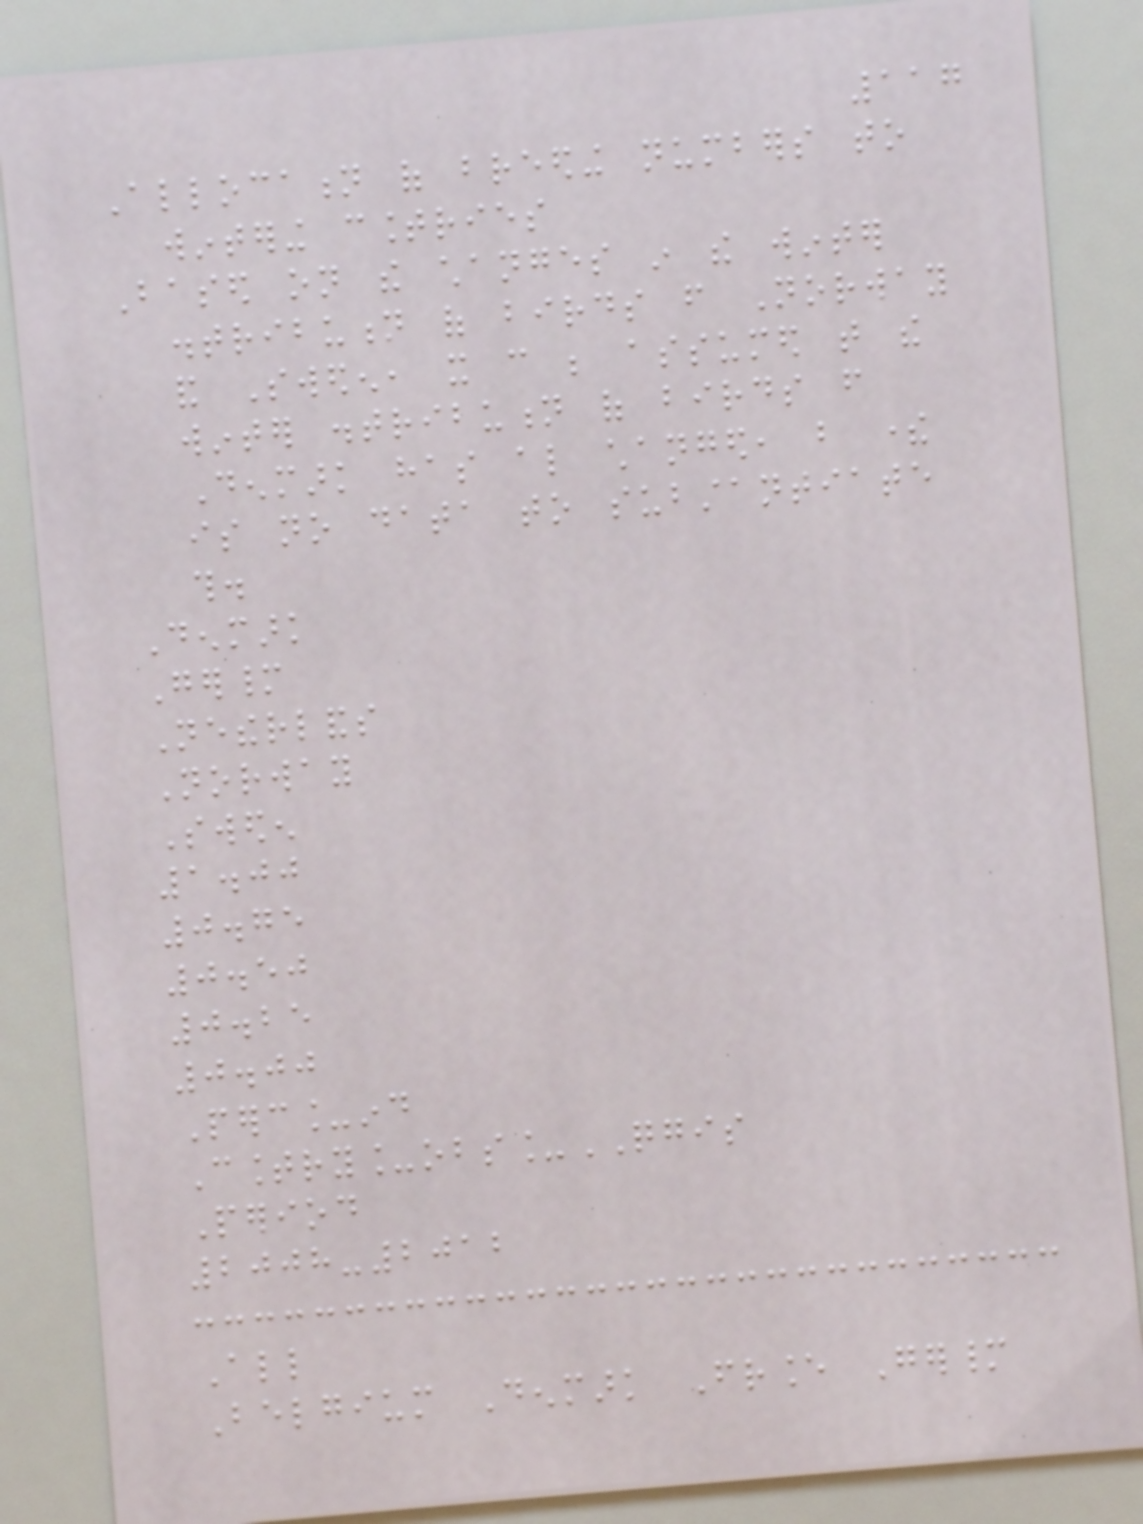117
Allocation of breeding numbers to
wintering countries
Based on the changes in the winter
distribution of birds from Norway
and Sweden, it can be assumed that the
winter distribution of birds from
Denmark has also changed, but there
is no data to substantiate
this.
Denmark
Germany
Netherlands
Norway
Sweden
1.00
0.75
0.50
0.25
0.00
Perc_ind
Country_obs_QGIS
Period
2008-2012
All
Belgium Denmark France Germany
